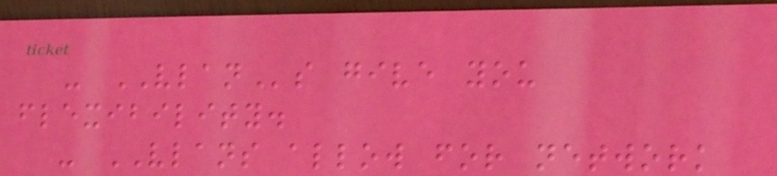- VLANs give you
flexibility.
- VLANS allow for network
